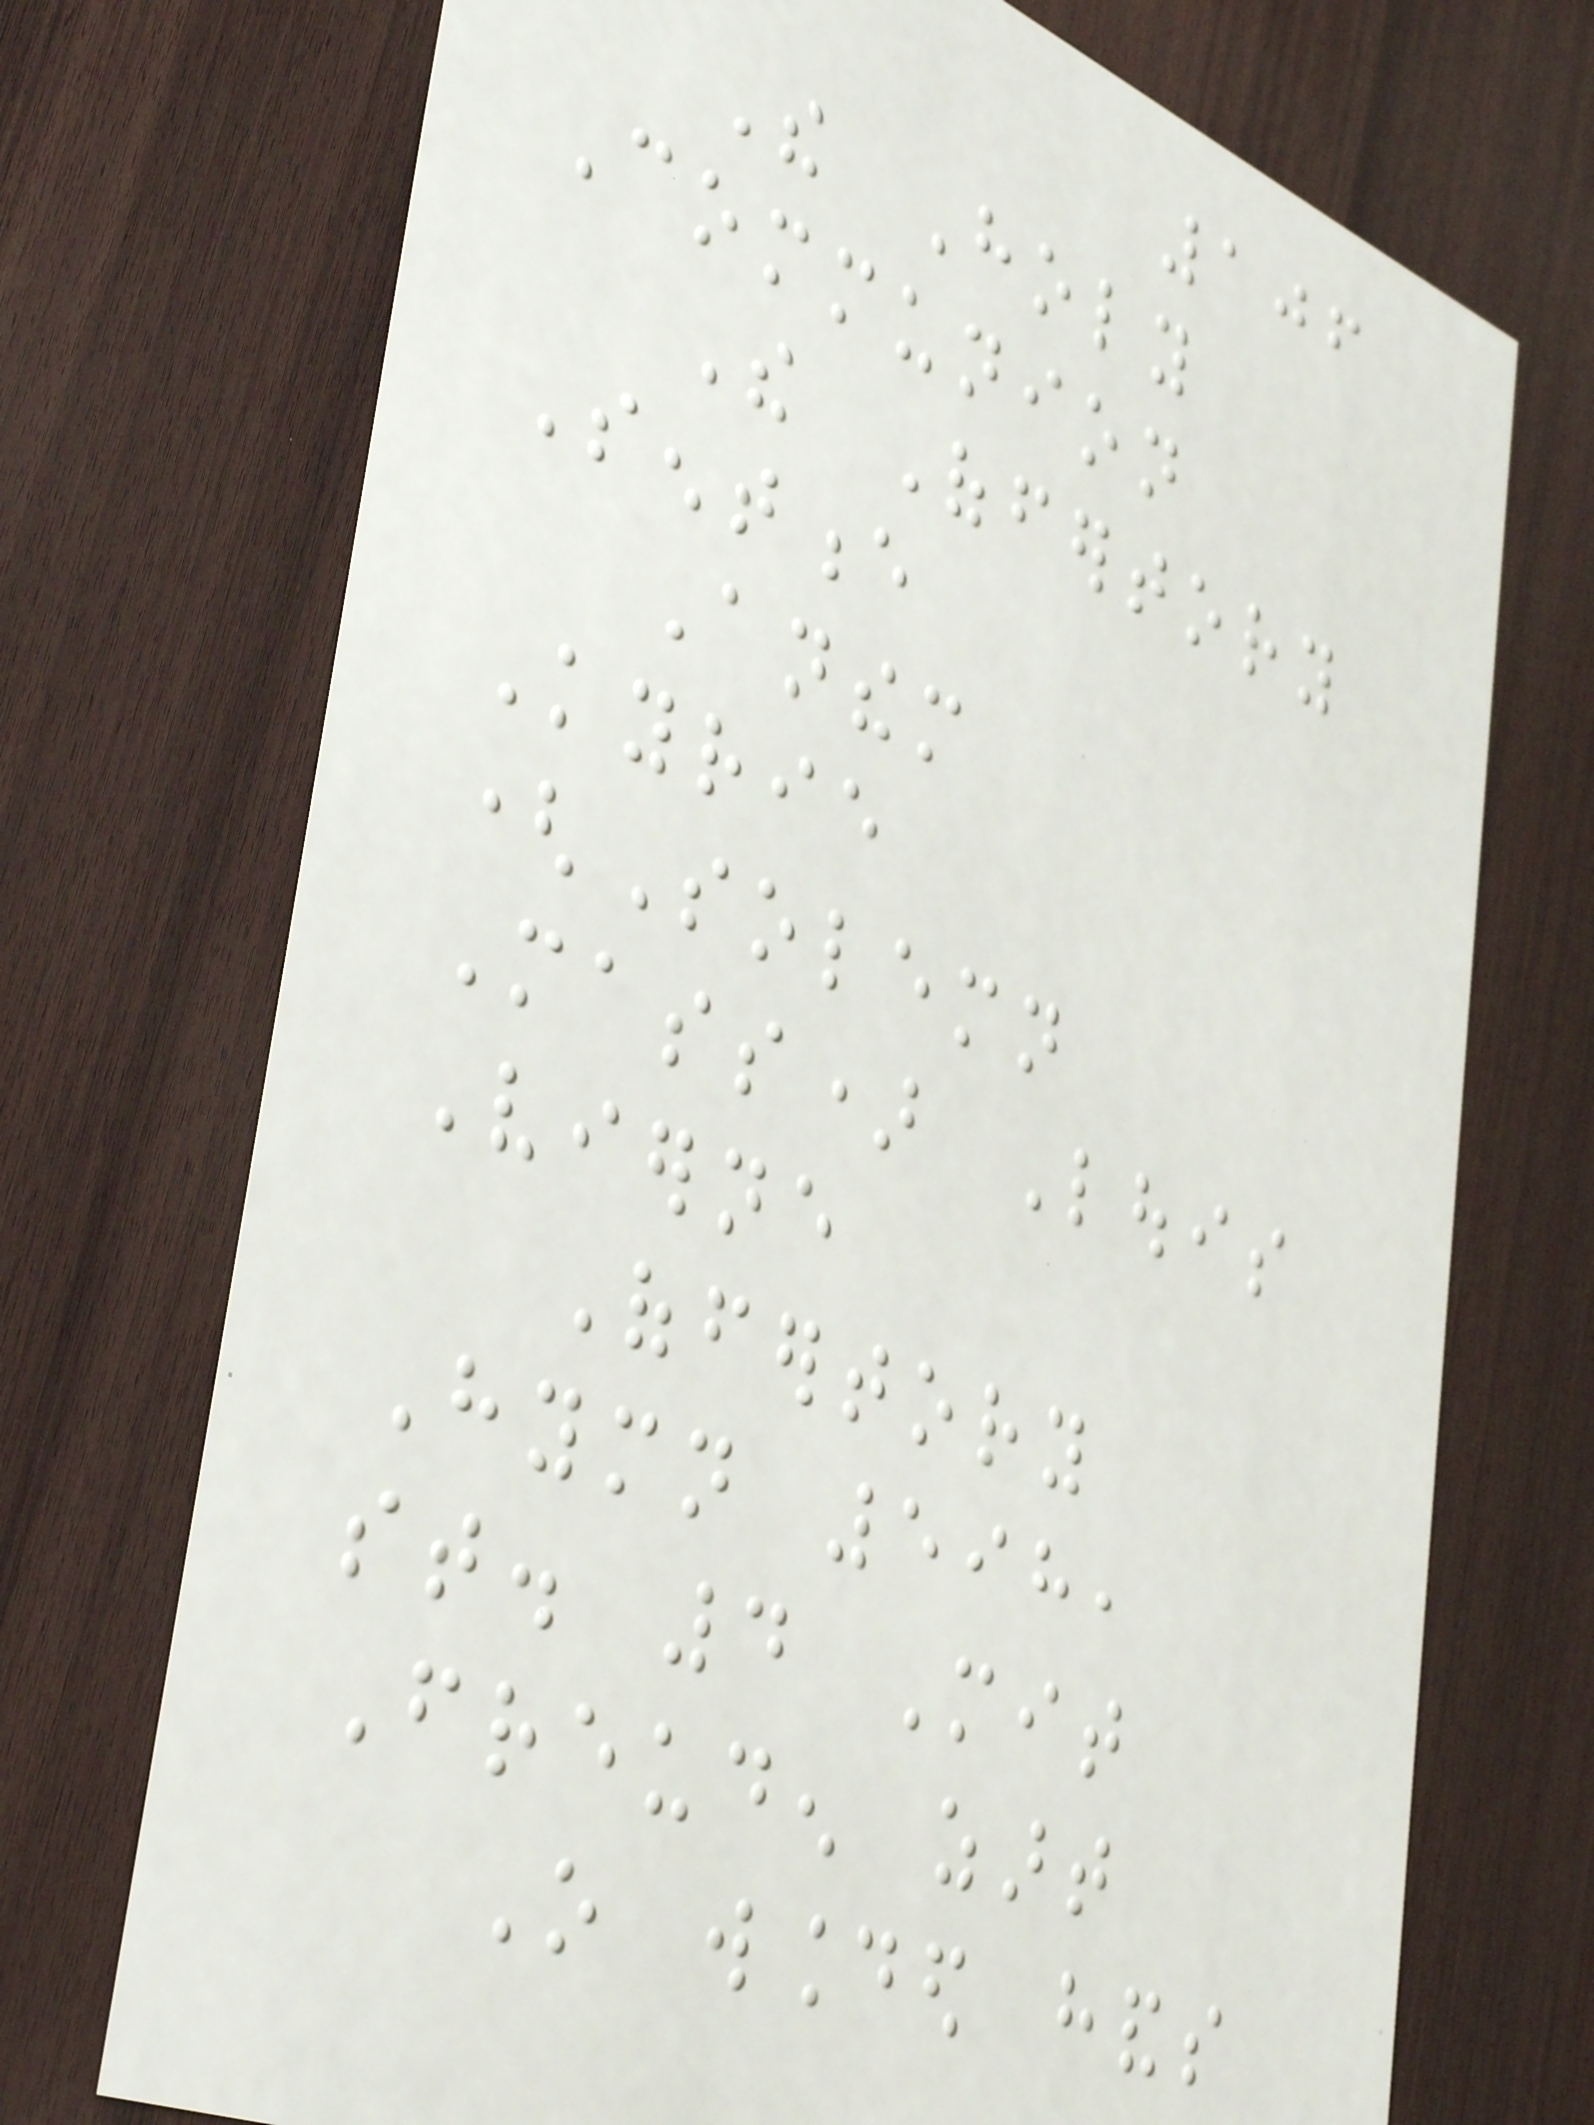106
The Holy
Communion
The Offertory
Sentence
Anthem
Kyrie
(Solemn
Mass) Louis
Vierne
Offertory
Hymn 598,
st. 4 Mit
Freuden zart
O wounded hands
